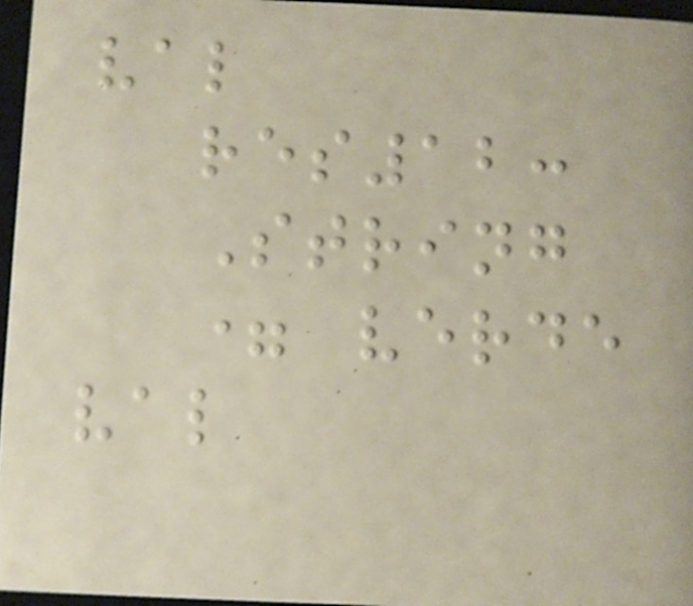val
res12:
String
= verde
val
